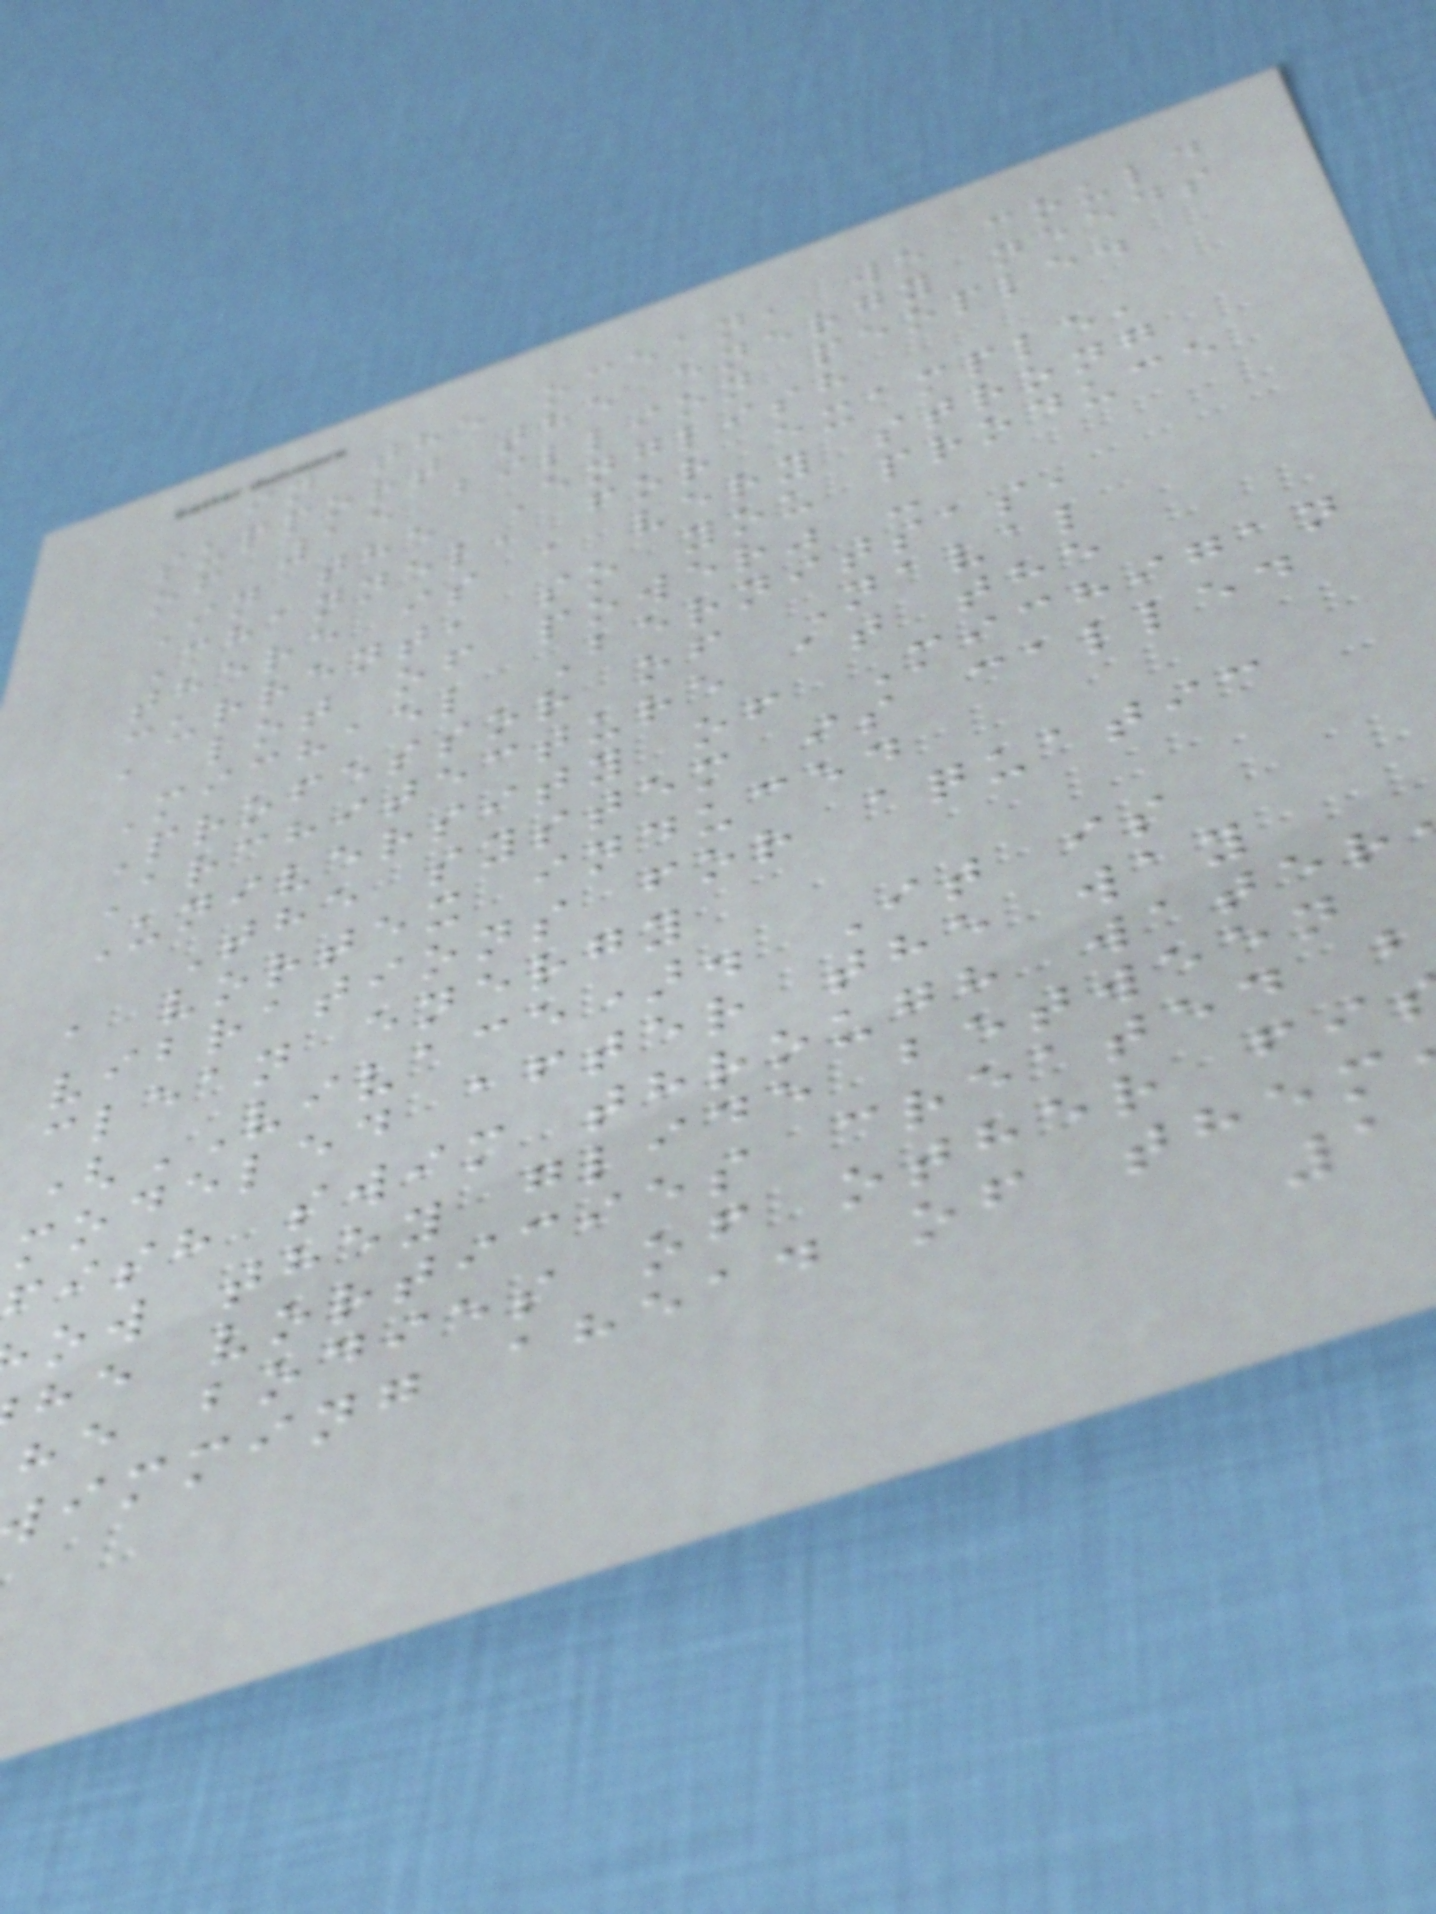in the ocean, we could
support the energy needs
of 15 billion people.
In the English
Channel, for example,
there is a very strong
current, so you produce
a lot of power" -
Michael Bernitsas,
Professor of Naval
Architecture at the
University of Michigan
The system is called
a vortex induced
vibrations for aquatic
clean energy
(VIVACE). It is
modeled after the way
fish swim through water
ow they glide between
he vorticies created b
he bodies of other fi
imming ahead of them
